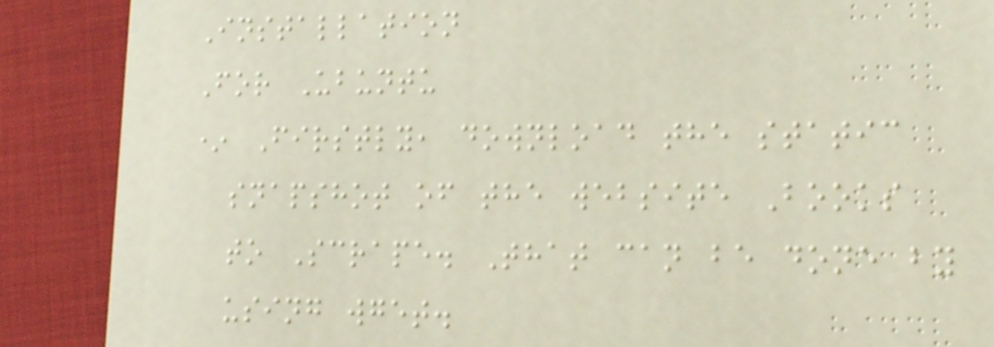Installation
For Ubuntu
* Firstly, download the static
snapshot of the website Books
to Scrape. That can be done by
using wget.
